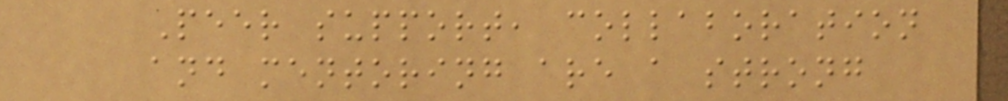Peer support, collaboration
and mentoring are a strong
